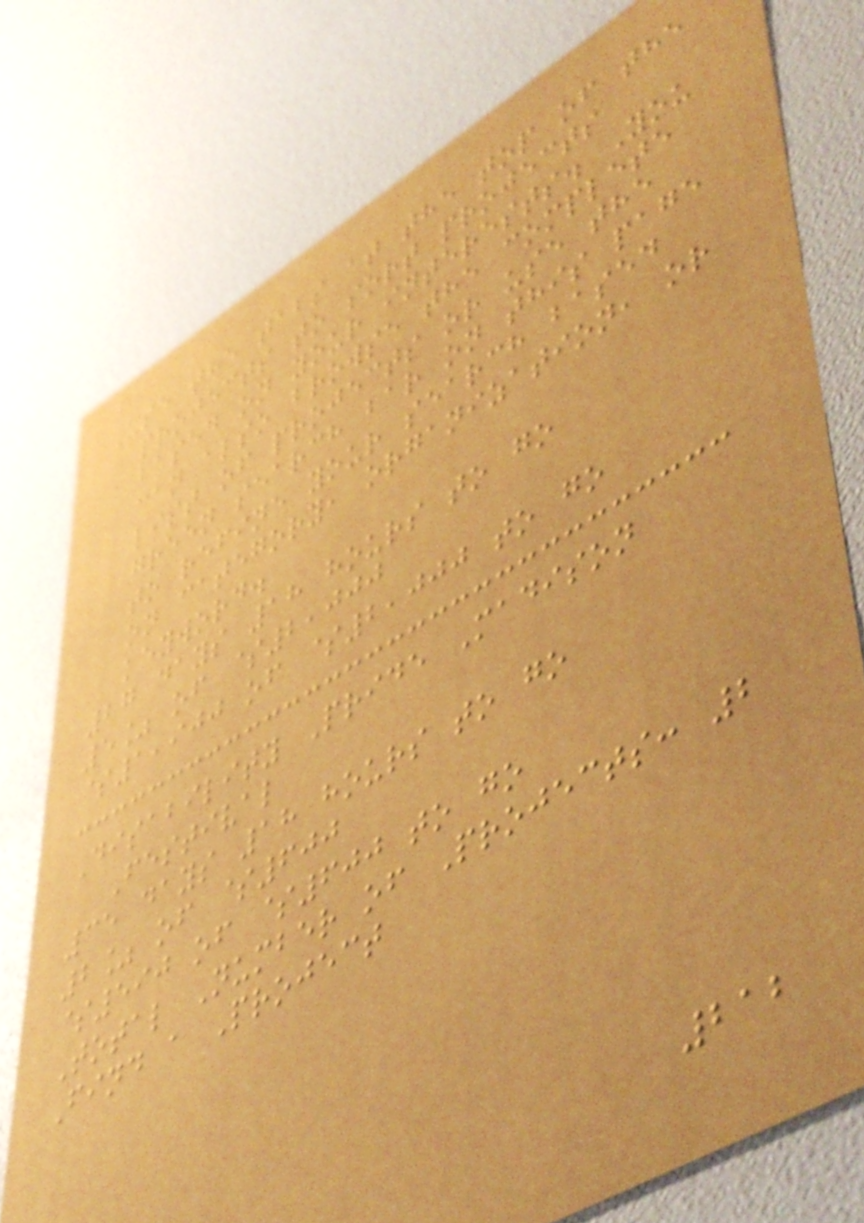Use the tabs at the top of the
projects to sort projects
based on your interests. You
can also browse the complete
list of projects or use the
green search bar on this page
to refine your search based
on category, organization, or
keyword.
27 days 18 hours to go
5% of $2,000
$1,900 of $2,000 to go
Disability Pride Madison
Festival
35 days 18 hours to go
2% of $600
$590 of $600 to go
Total Number of Projects: 2
Find a Project
212
